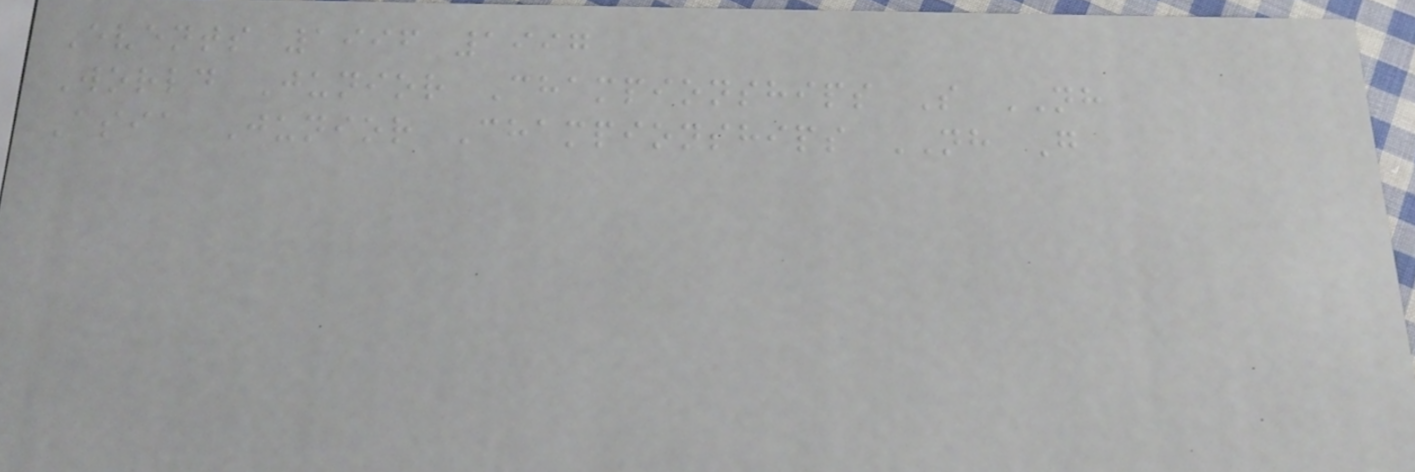Events 1996 1997
World Junior Championships S NH
Asia Junior Championships NH G
